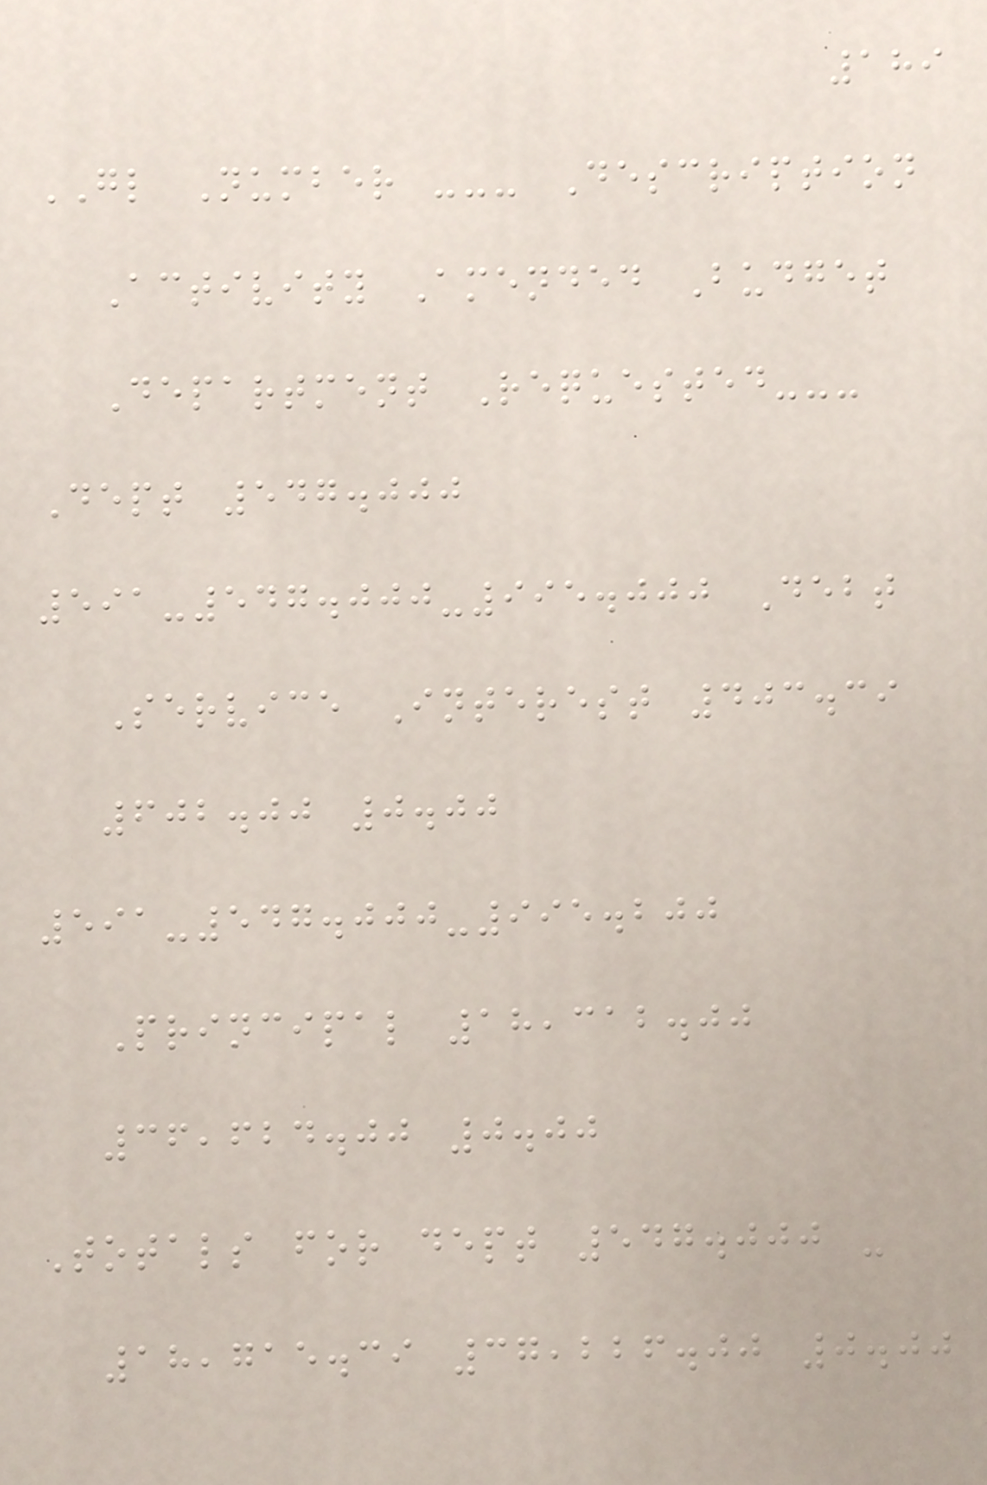189
GL Number --- Description
Activity Amended Budget
Department Requested---
Dept 547.000
591-547.000-995.000 Debt
Service Interest 403.39
602.00 0.00
591-547.000-995.200
Principal 18,312.00
36,624.00 0.00
Totals for dept 547.000 -
18,715.39 37,226.00 0.00
